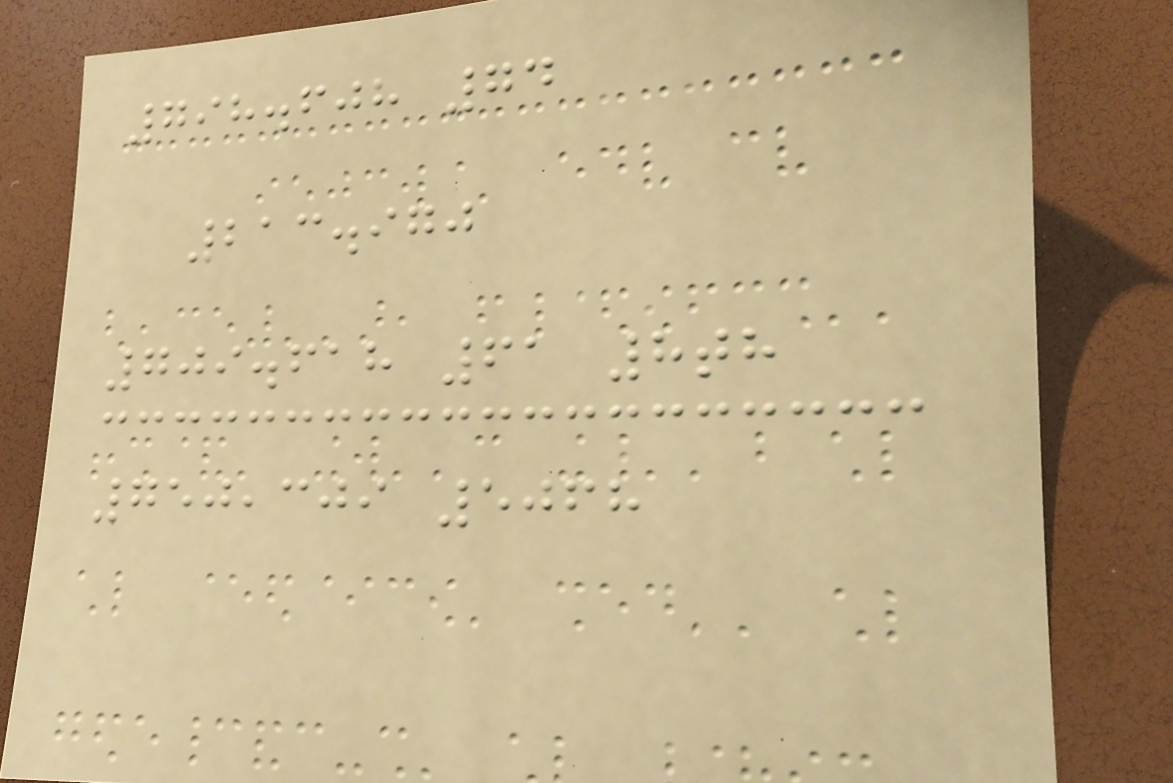798.608 74
213.970
709.618 61 8th
750,309 5068
